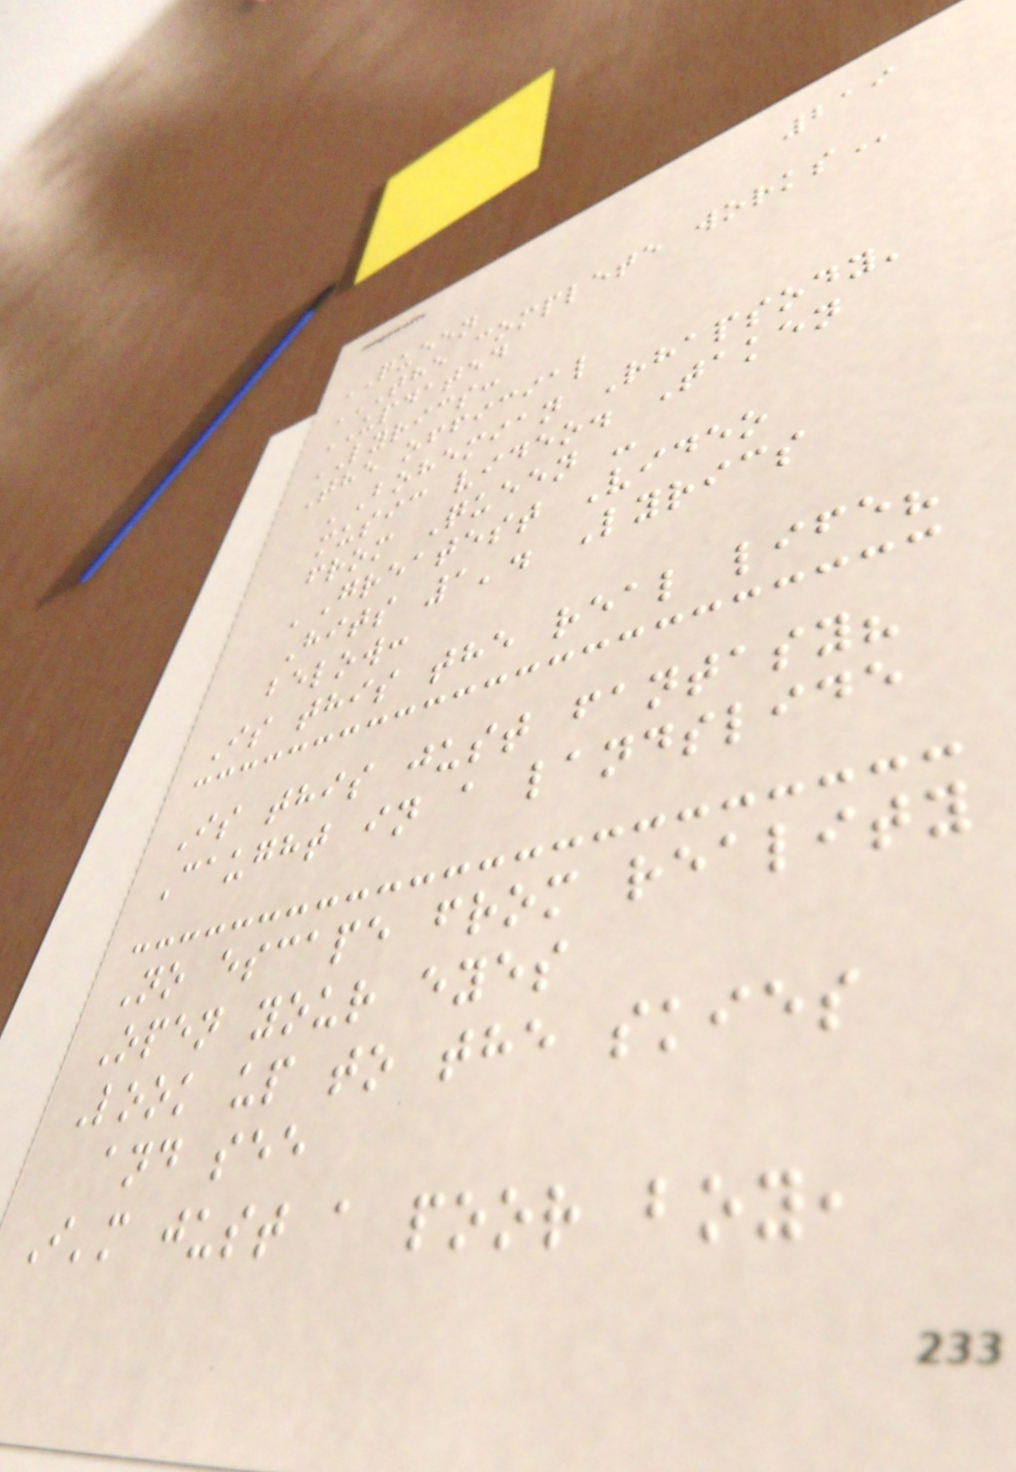219
QUEEN
THE COMPLETE WORKS
UPDATED
LYRICS:
The official
'Bohemian Rhapsody'
music video. Taken
from Queen -
'Greatest Video
Hits 1'. Lyrics
below:
Is this the real life?
Is this just fantasy?
Caught in a landslide
No escape from reality
Open your eyes
Look up to the skies
and see
I'm just a poor boy,
